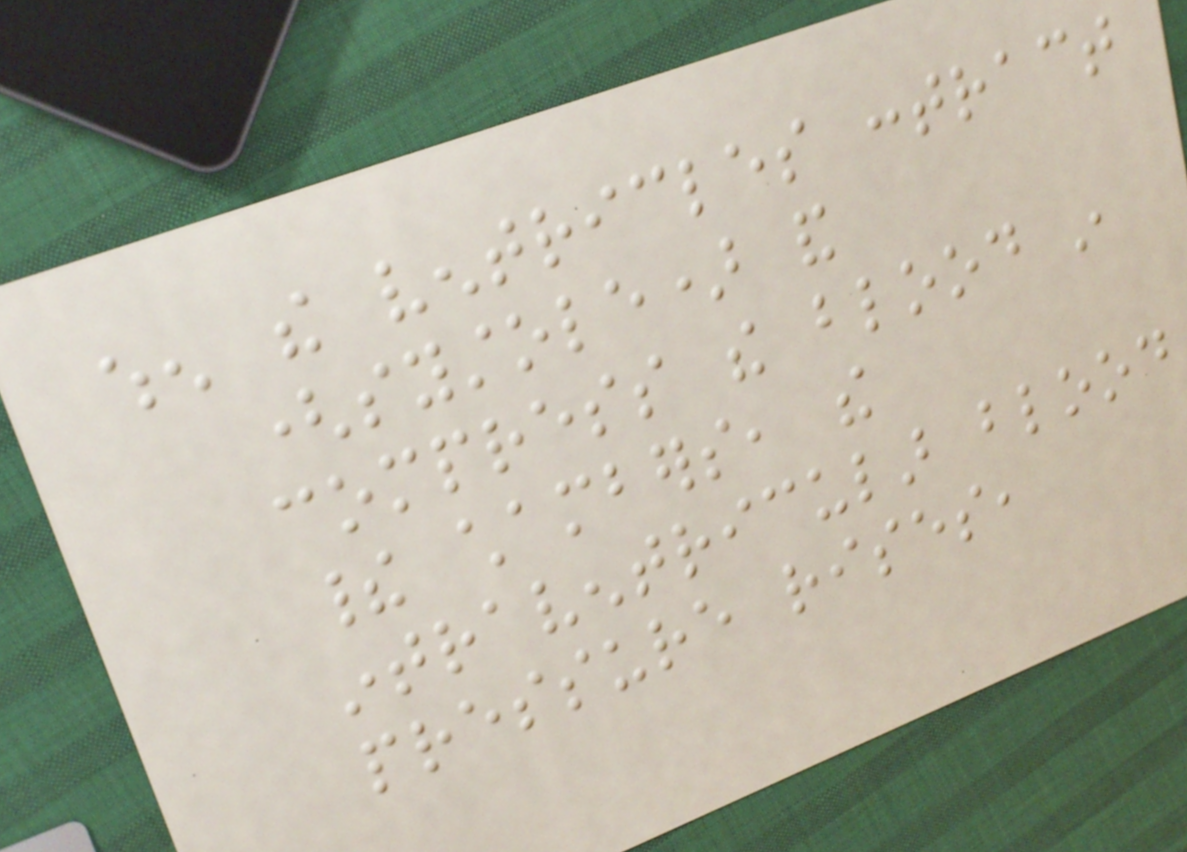when the ventricles contract
(systole) and
compress the blood in
their chambers, the
intraventricular blood
pressure rises,
